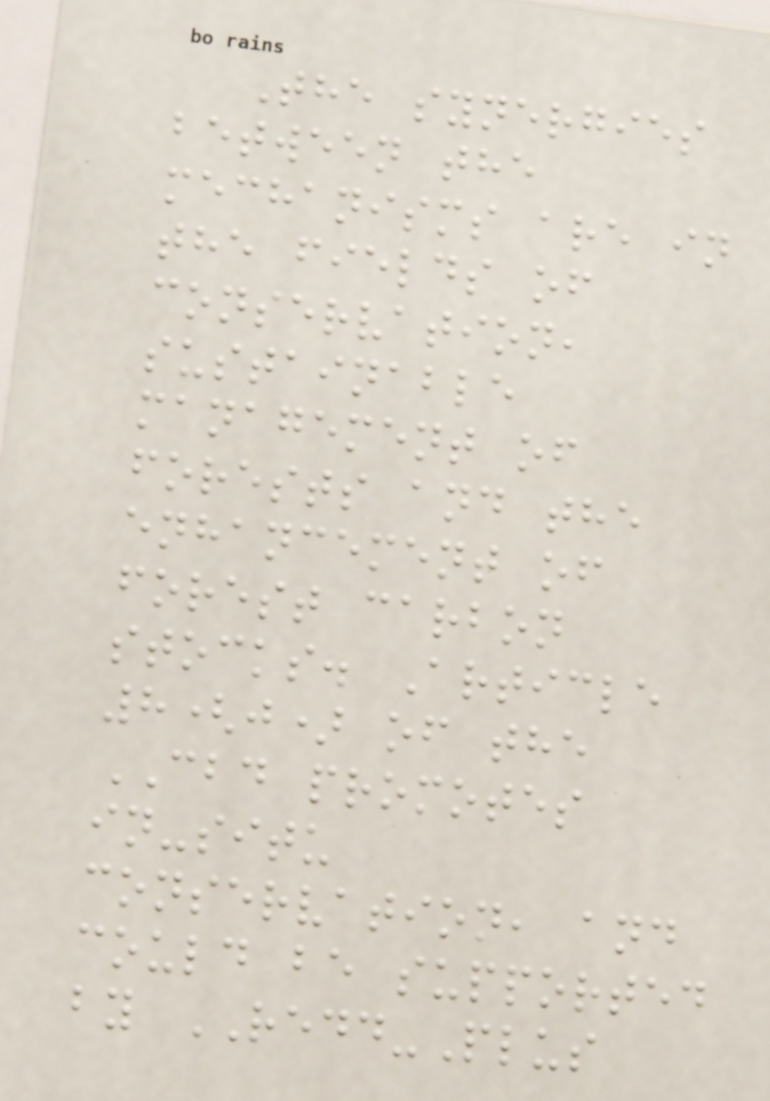The synergies
between the
mechanisms are in
the fields of
conservation,
sustainable
management of
forests and the
enhancement of
forest carbon
stocks. Article
8(j) of the
CBD promotes
in-situ
conservation, and
could be supported
by REDD-Plus
